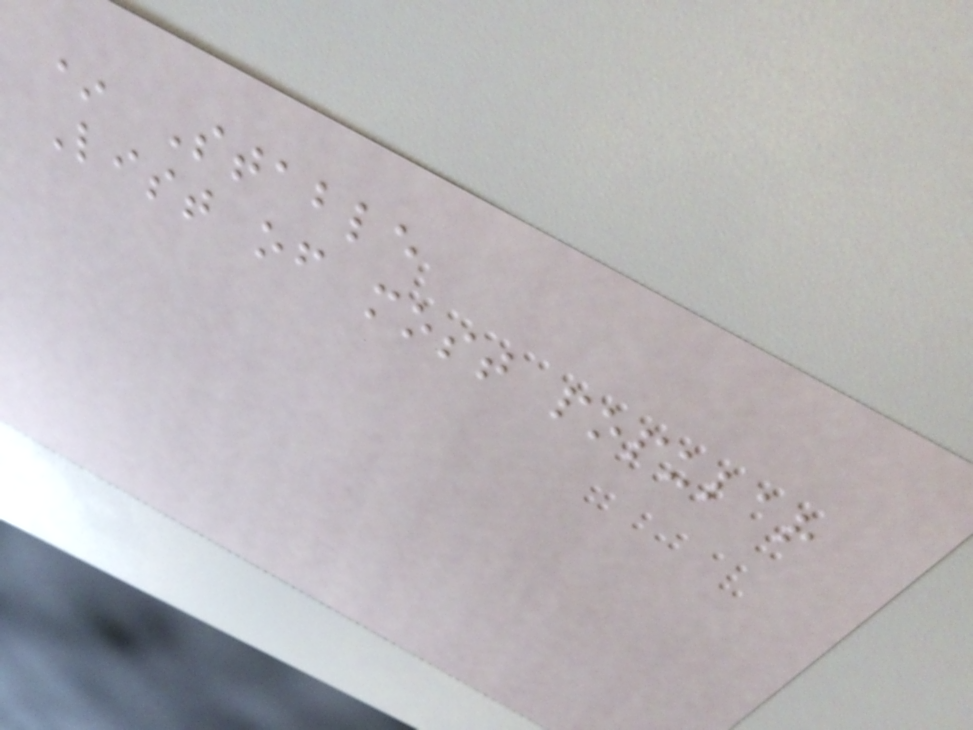* Stable
List of most popular
